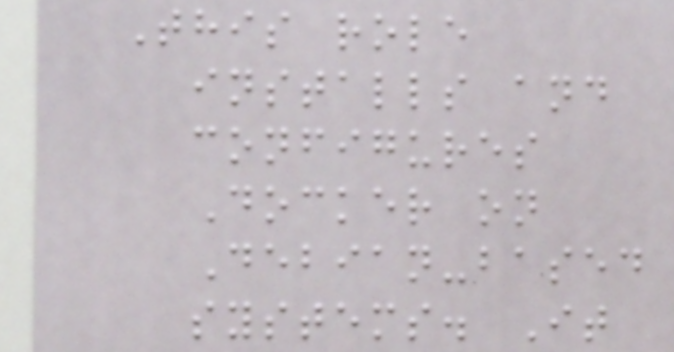This role
installs and
configures
Docker on
Debian-based
systems. It
